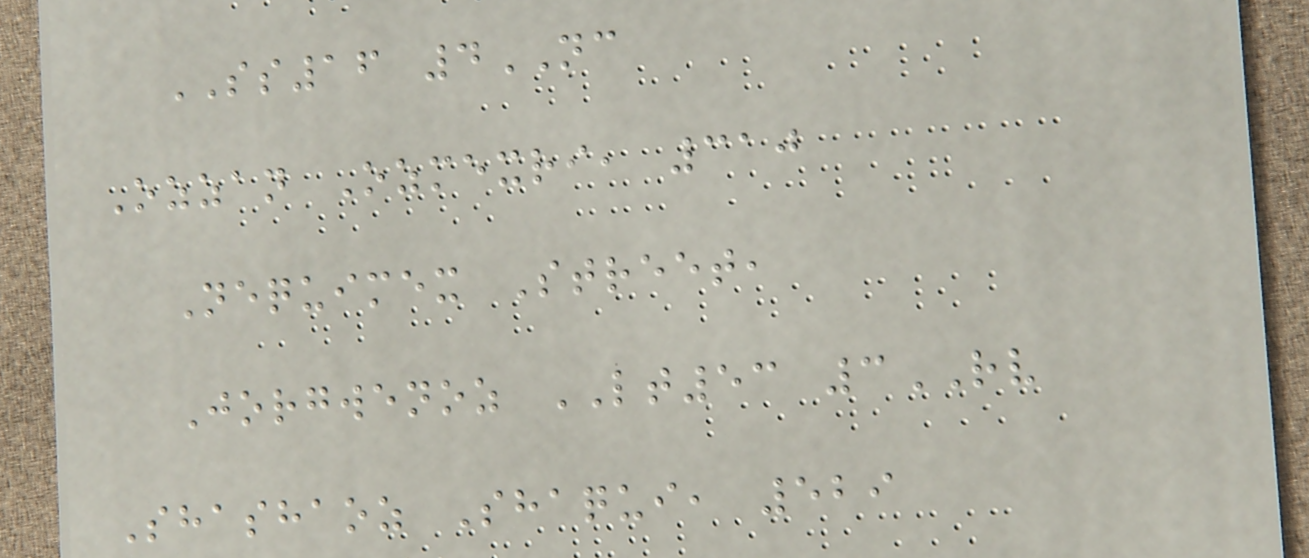SS16 4NC
Ozzan Ozmexri, 310
Nequimex Street,
Jorgwenoz LT53 3RV
Shashaoz Shaqui, 529
